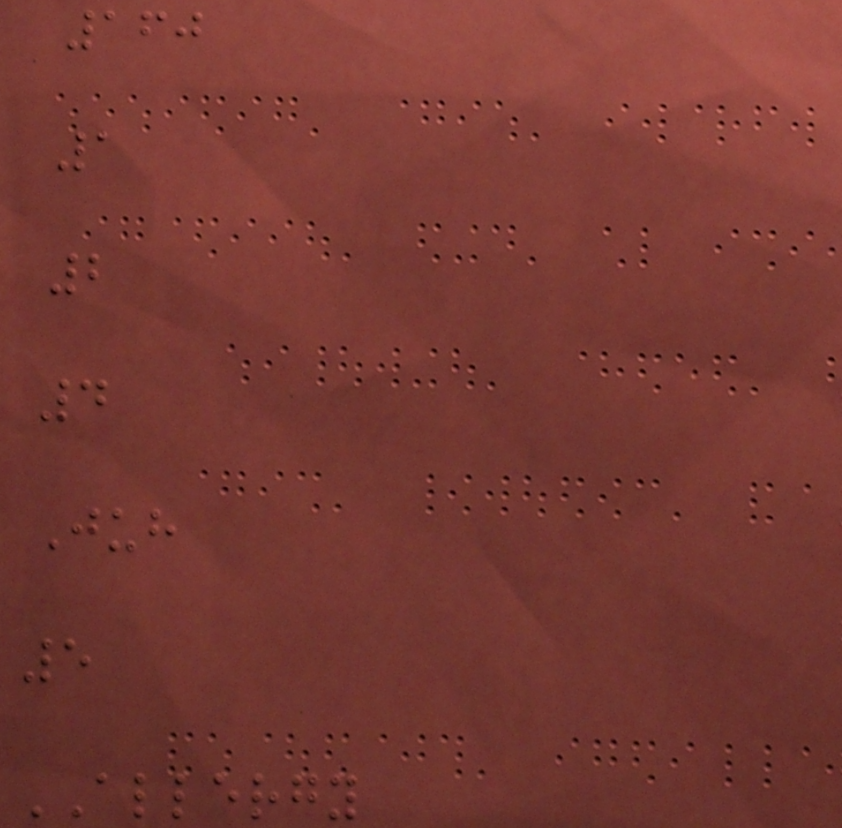160
1
2
4
Juh
5
ALLERGY
